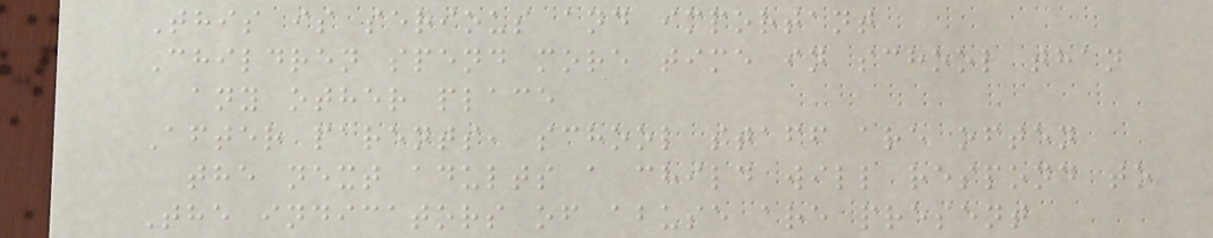This is serious and important
Children spend more time in school than
any other place
After parents, school staff are often
the next adults a child will respond to
The indicators of abuse are present
